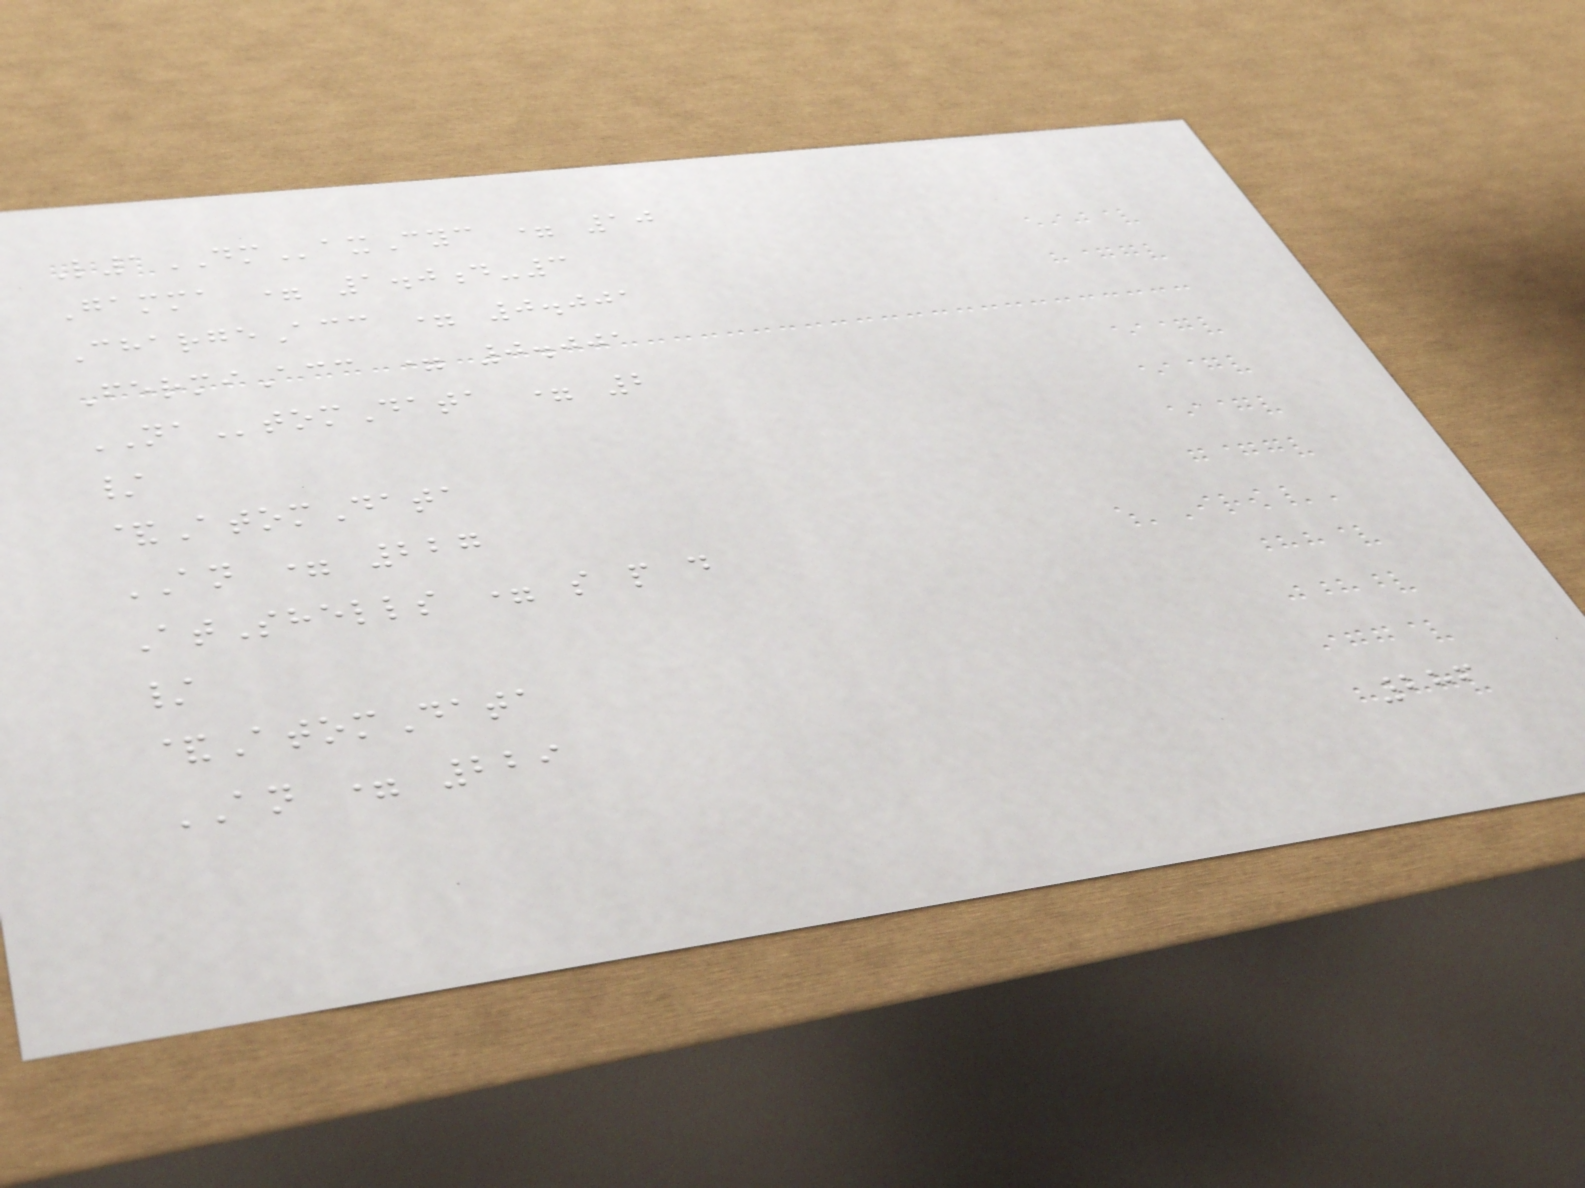L1DMaxCyc = 10
Gamma = 1.0d-3
ChargeAcc = 0.001
FermiAcc = 0.001
NAtomData = 2
/
&AtomData
AN = 227
AtShells = s p d
/
&AtomData
AN = 229
286
